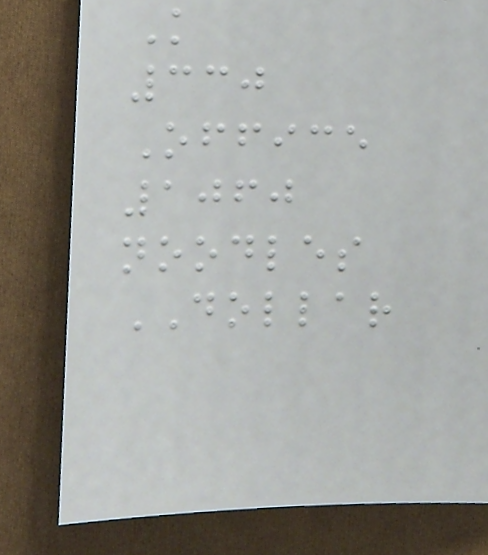K
330
Office
1060
noodles
DOLLAR
